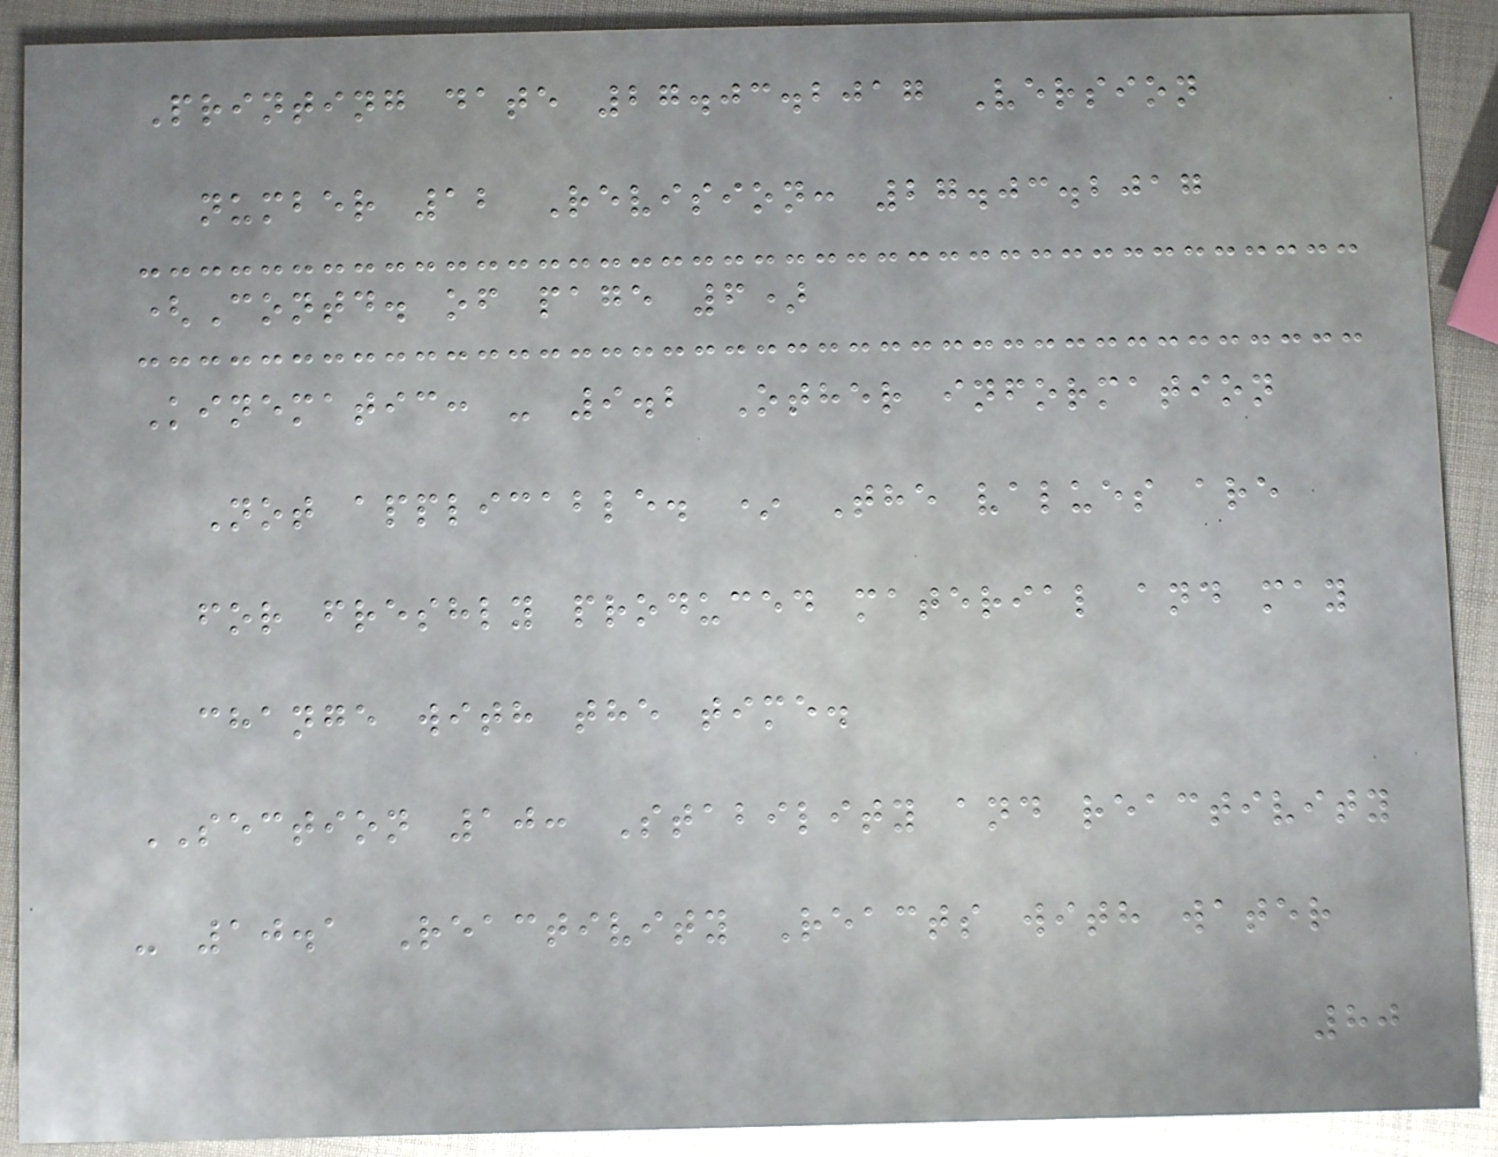Printing date 27.03.2017 Version
number 12 Revision: 27.03.2017
(Contd. of page 6)
Kinematic: - 9.2 Other information
Not applicable. * The values are
for freshly produced material and may
change with the time.
SECTION 10: Stability and reactivity
- 10.1 Reactivity Reacts with water
80
